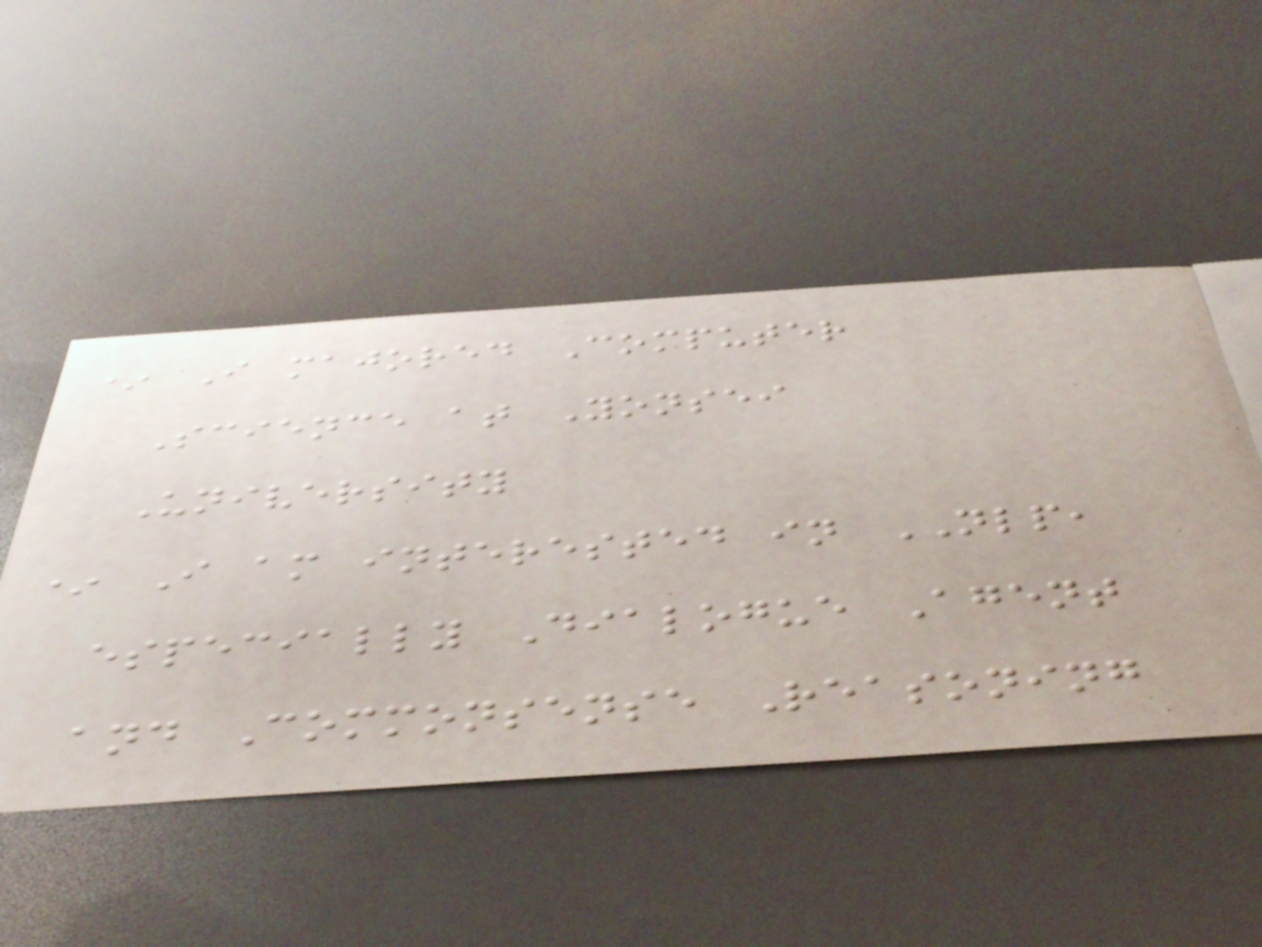* I majored Computer
Science at Yonsei
University
* I am interested in NLP,
especially Dialogue Agent
and Commonsense Reasoning
